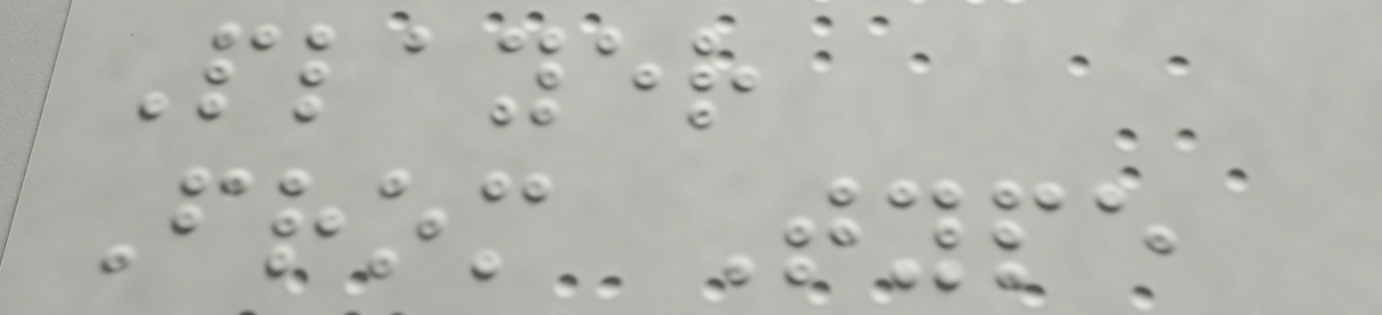Player
From Type
